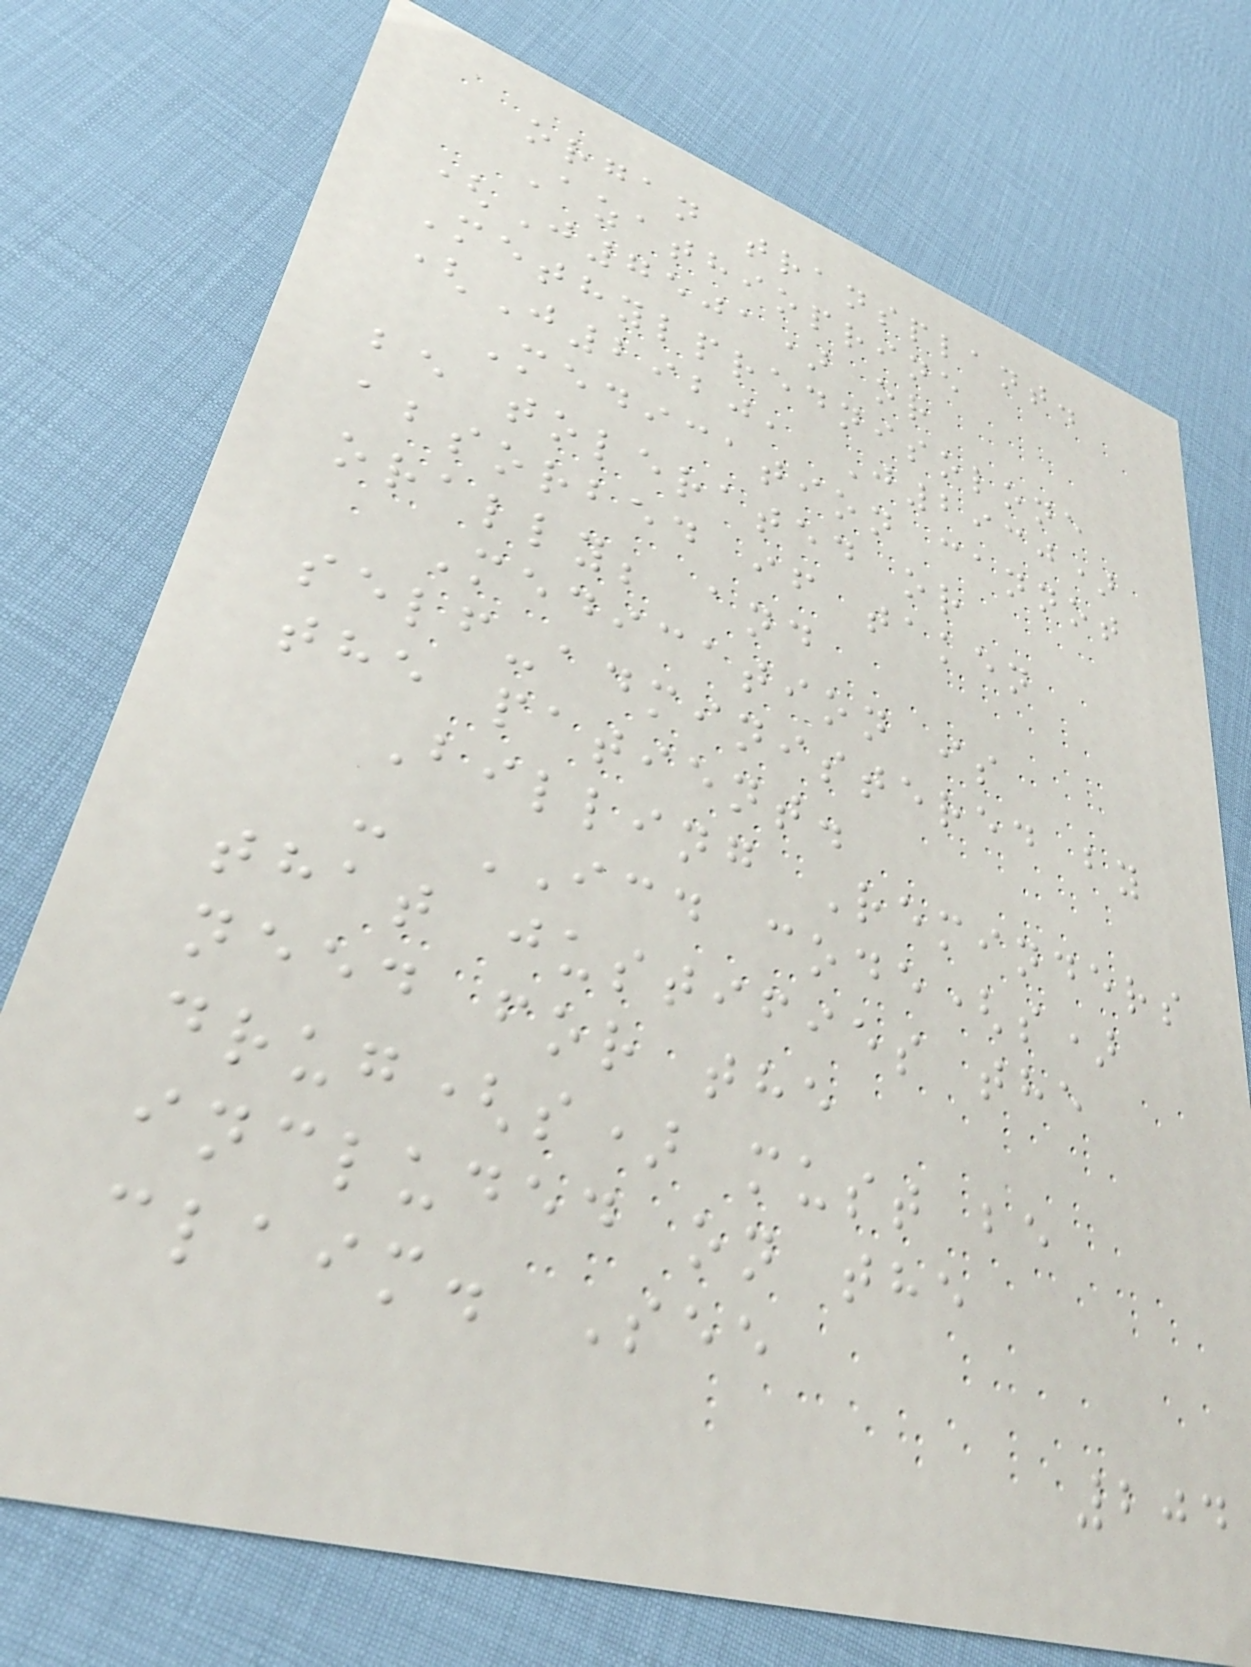organ transplant.
Azathioprine
(J7501) or
Methylprednisolone
(J2920, J2930)
Medication cannot
be tolerated or
absorbed if taken
orally; and
Medication is
self-administered by
the patient.
Billing Reminders
- ICD code(s)
that justifies the
need for the
drug(s) must be
included on the
claim. See
204
